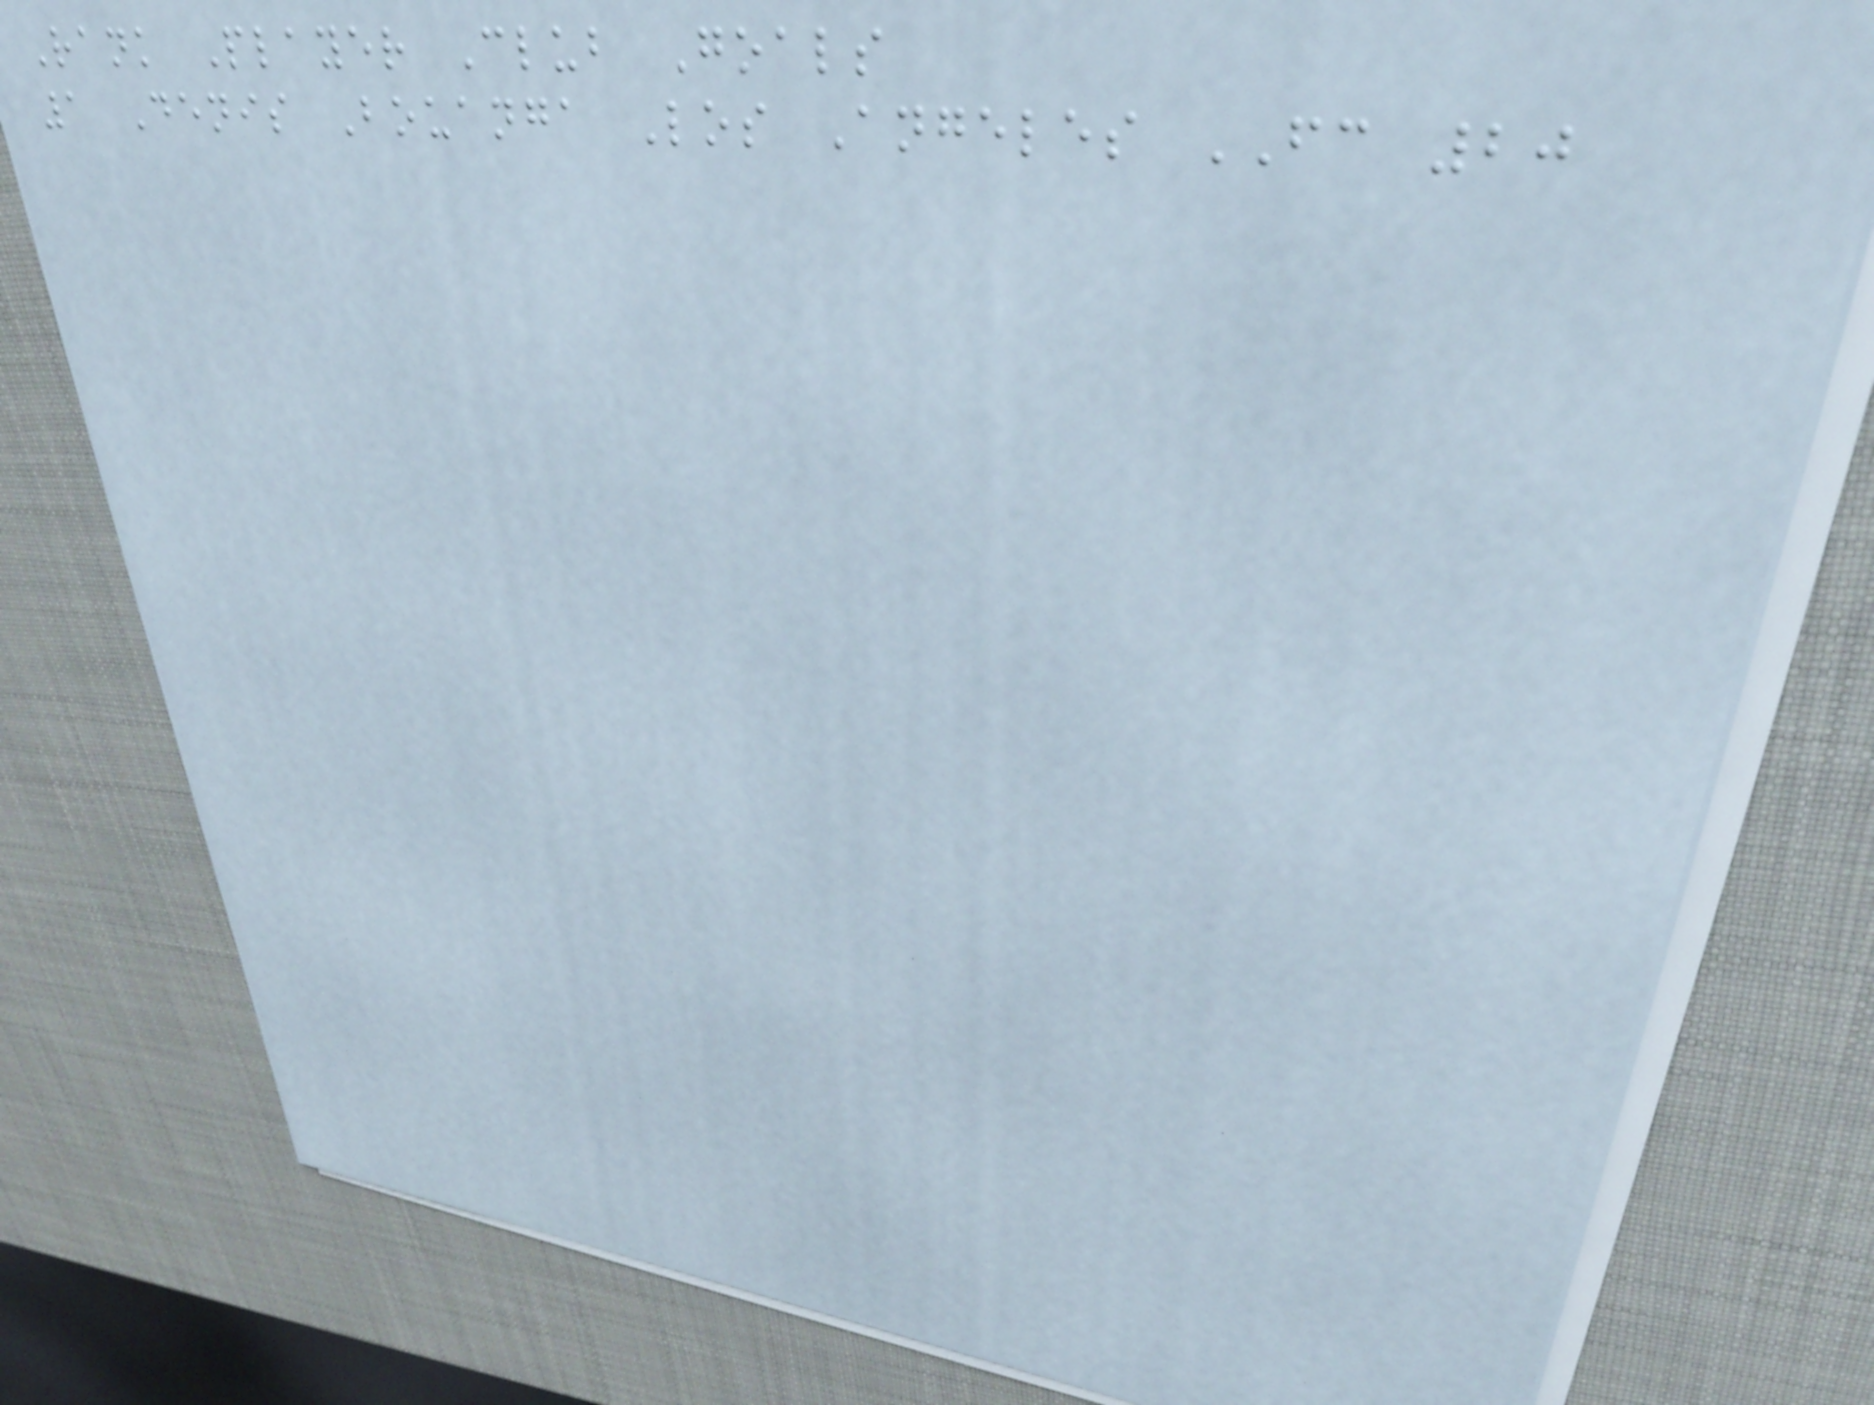Rank Player Club Goals
1 Denis Bouanga Los Angeles FC 20
